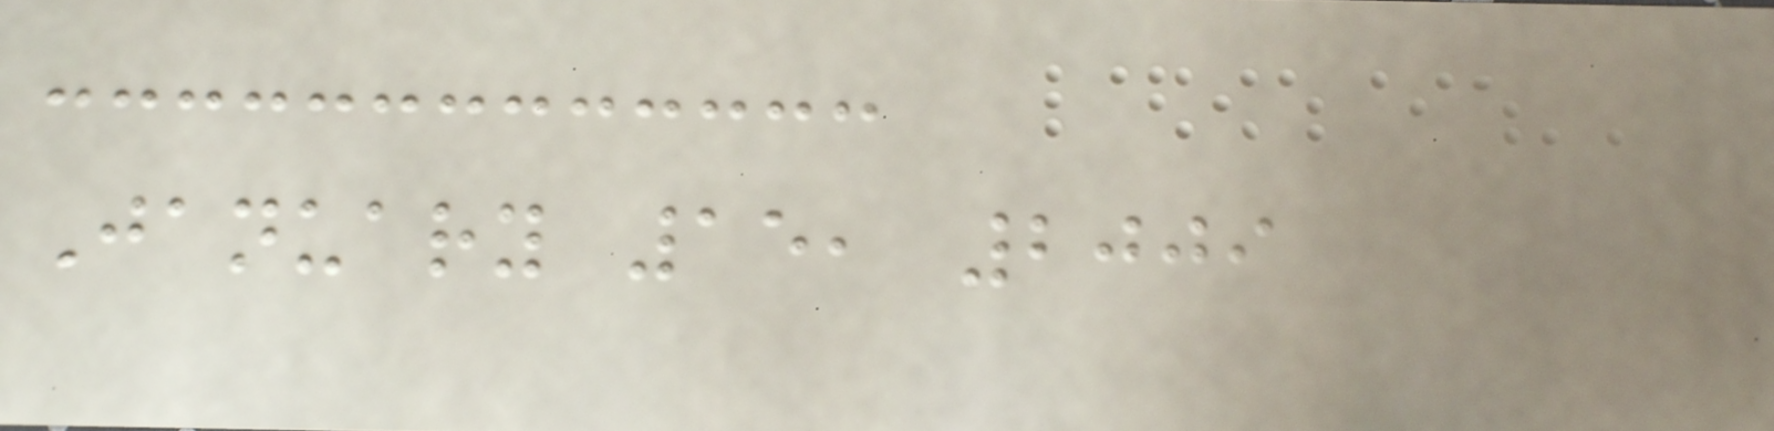January 15, 2009
